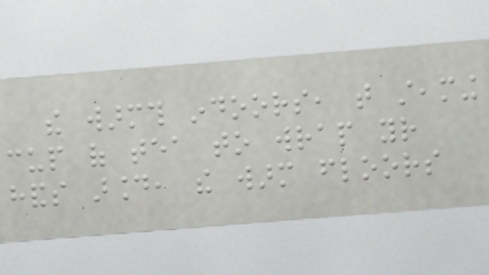the warmth indoors, that steaming
cup of tea to wrap your
hands around, the warm floors
